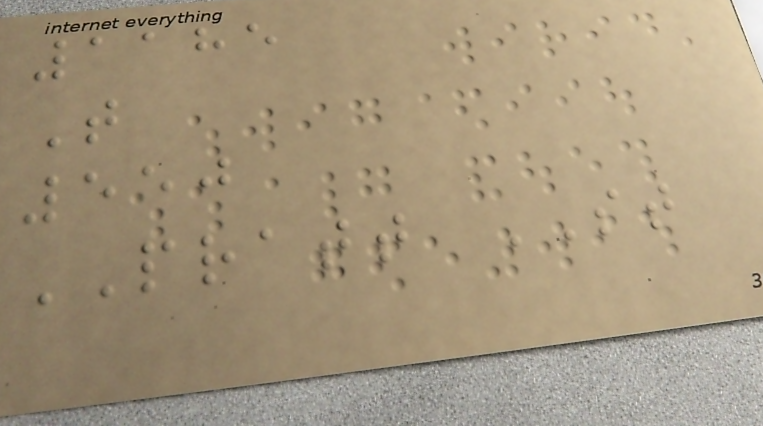1185
T
550
PRATT ST
